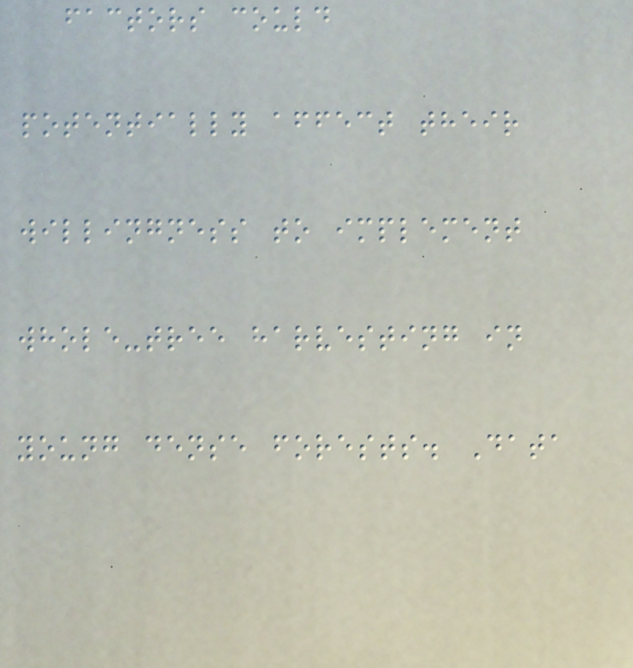factors could
potentially affect their
willingness to implement
whole-tree harvesting in
young dense forests. Data
